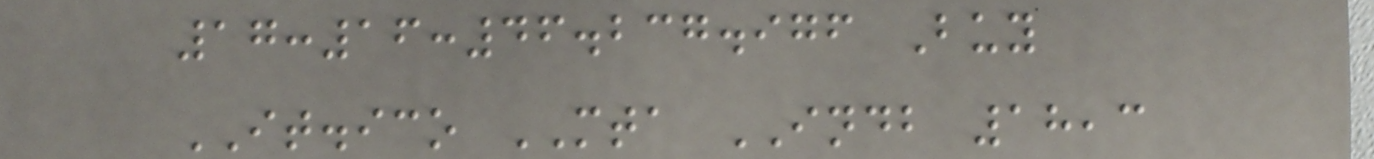17:16:46.237.976 Buy
IT.ico MTA INDB 18,3
